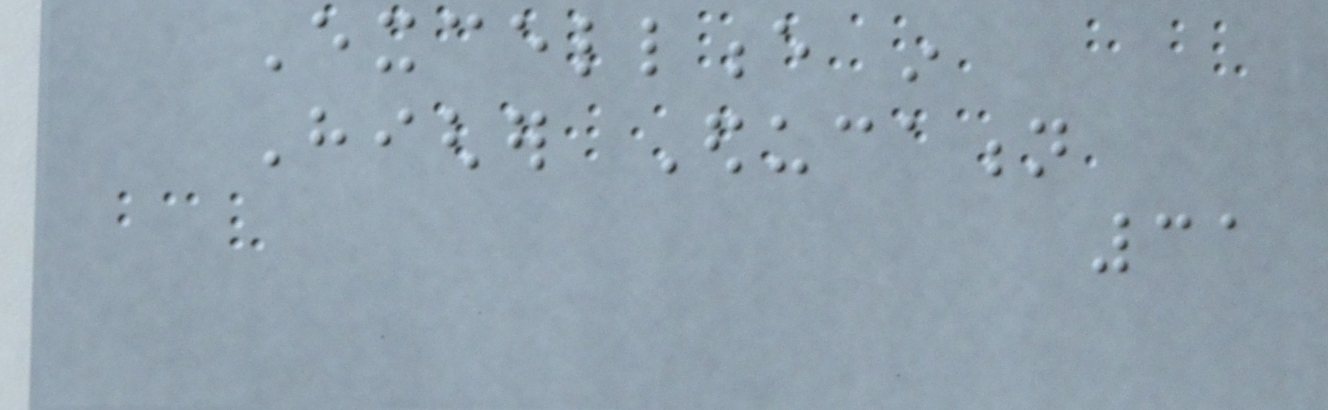Excellence in
Higher Education
31
